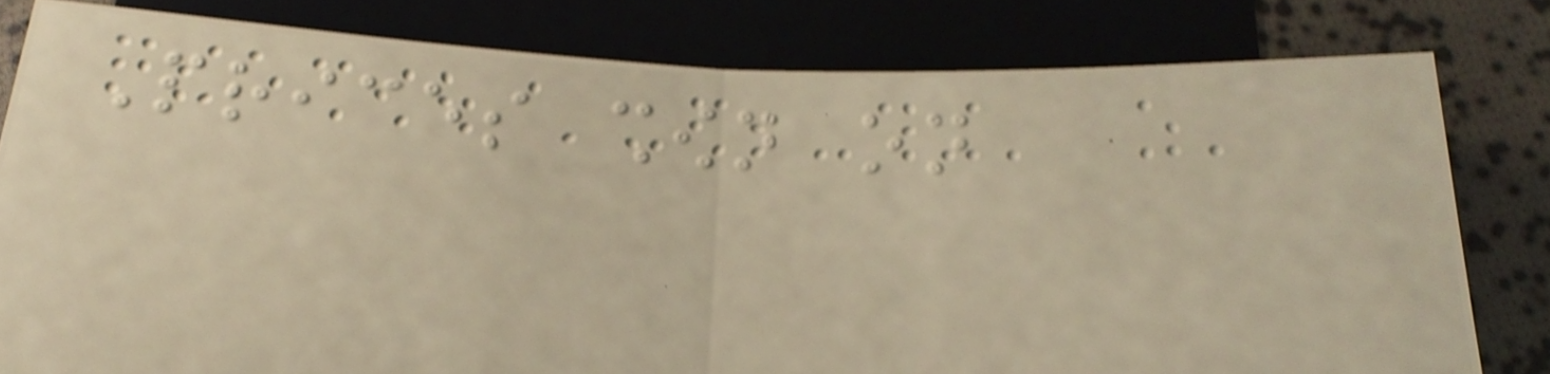Prices shown on
